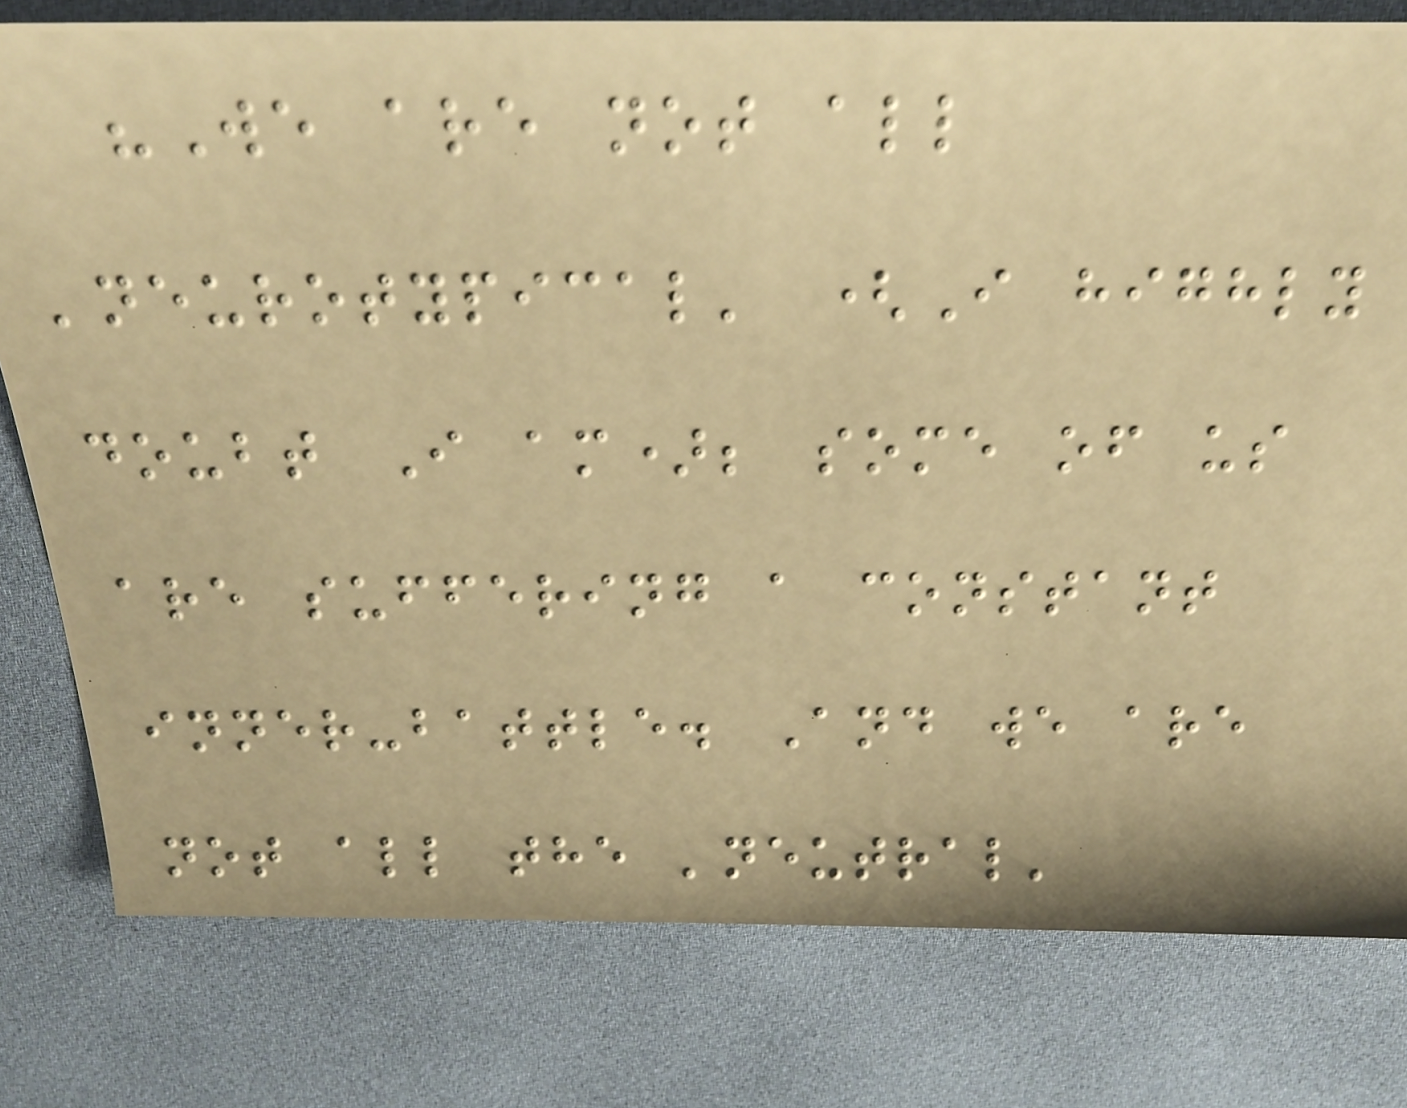"We are not all
'neurotypical' (I highly
doubt I am); some of us
are suffering a constant
inner-battle. And we are
not all the 'neutral'
